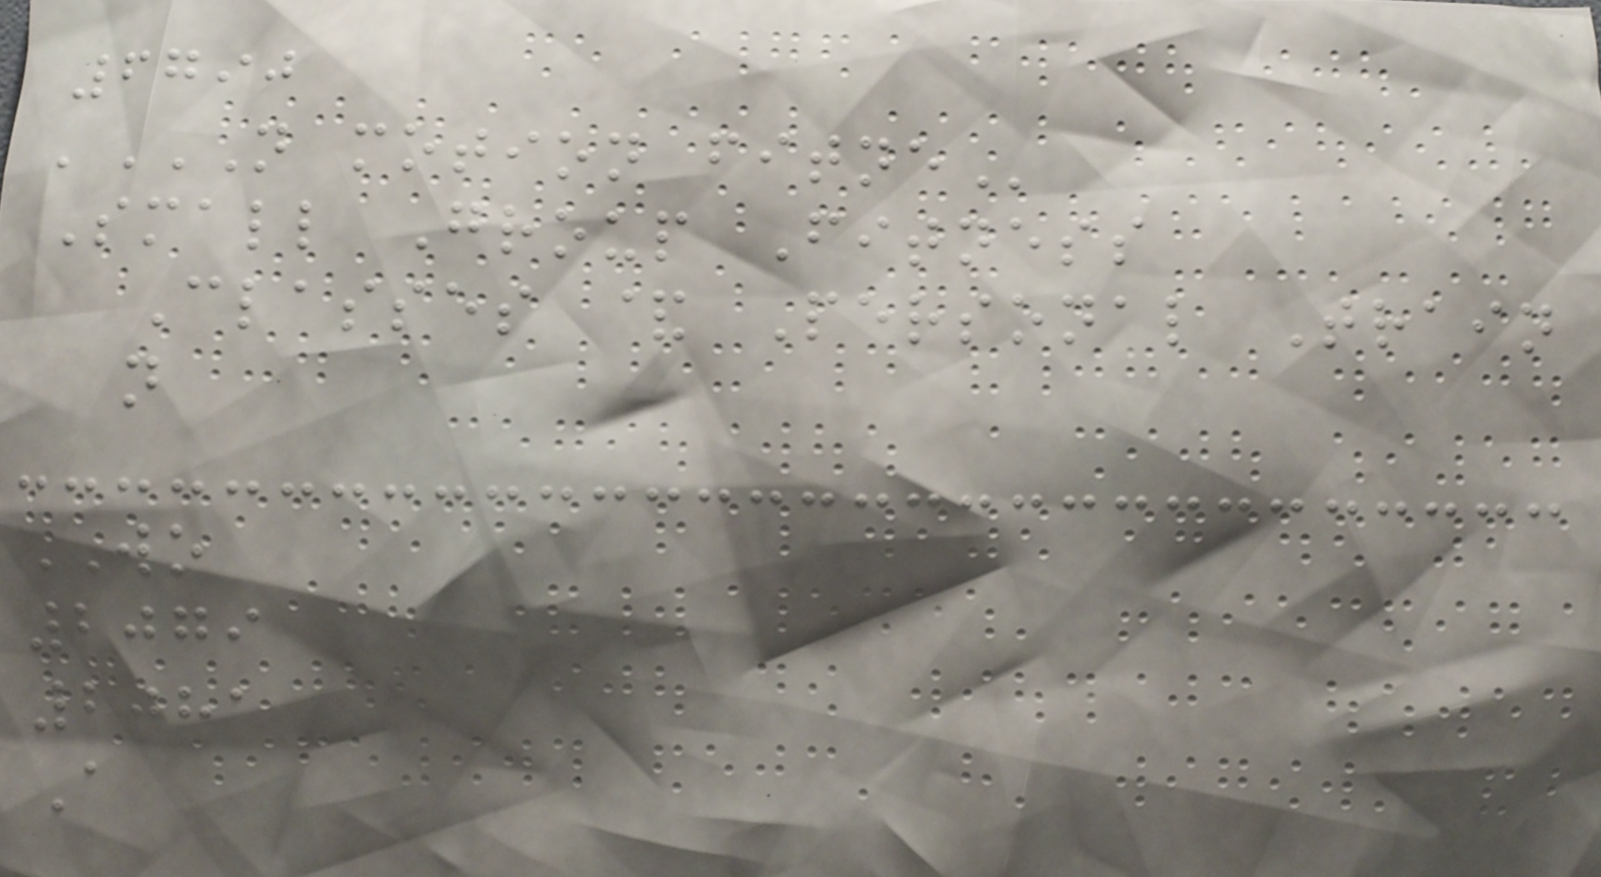6790
'N MOTION FITNE
Small Group Fitness
Classes & Personal Train
n
WO
2079
2081
A
